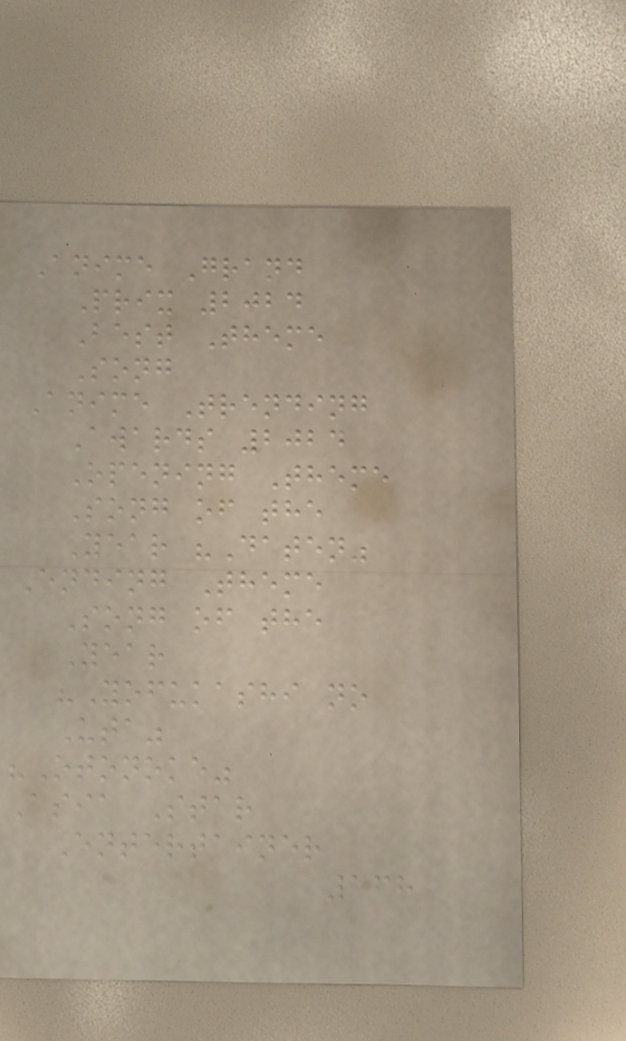Anime Grand
Prix 2024
Best Theme
Song
Anime Trending
Awards 2024
Opening Theme
Song of the
Year "Daten"
Ending Theme
Song of the
Year
"Yofukashi no
Uta"
"Otonoke"
Asia Star
Entertainer
168
